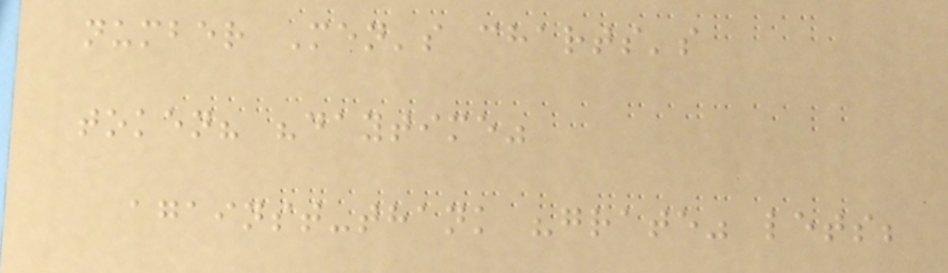number Men's charts's
token? "daytime"
against-thank "grate" lets;
